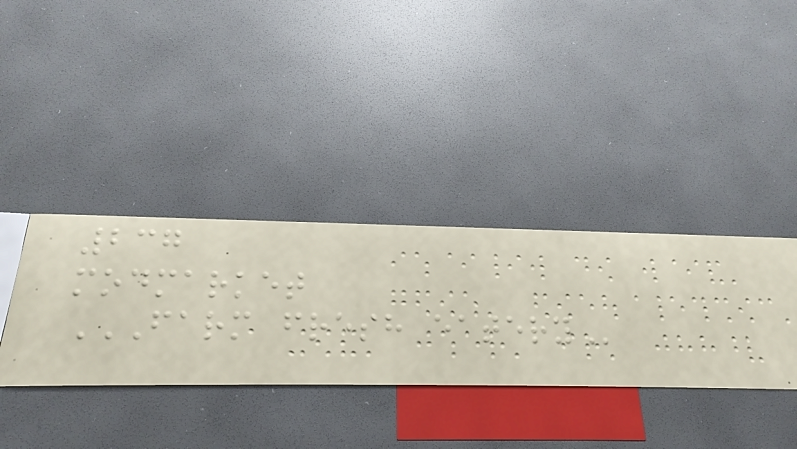237
modmarket
FARM FRESH EATERY
